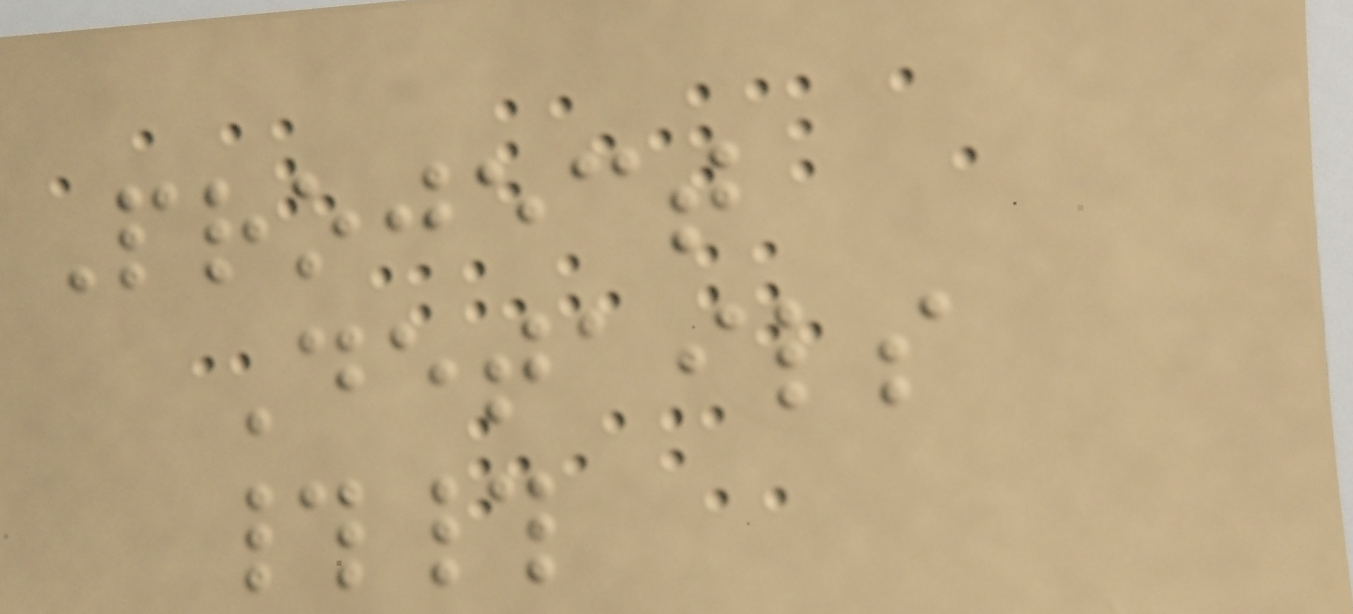Project
Details
##
